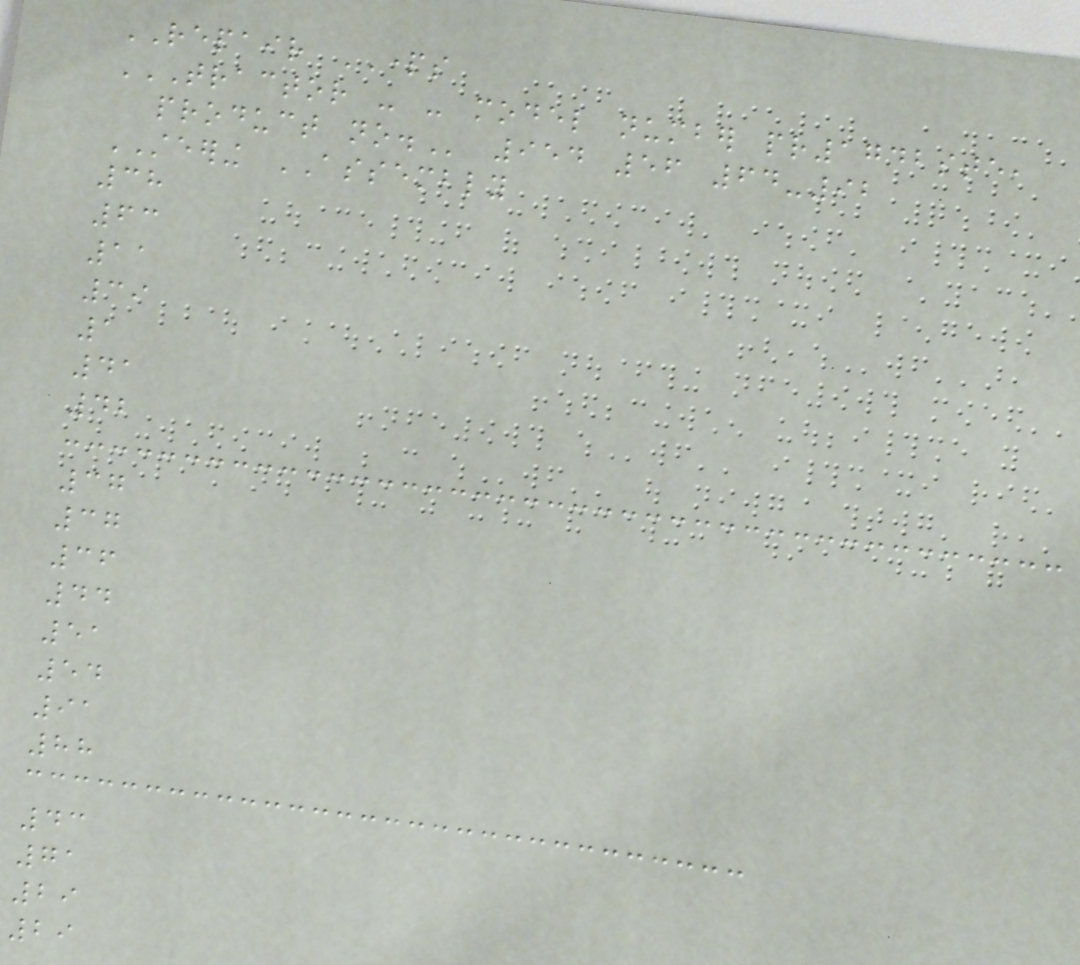REPAIR PARTS
TRACTOR - - MODEL NUMBER PR1742STE,
PRODUCT NO. 954 56 64-92
STEERING ASSEMBLY
38
63
11
39
1
41
42
37
37
36
44
51
54
91
88
43
71
29
29
